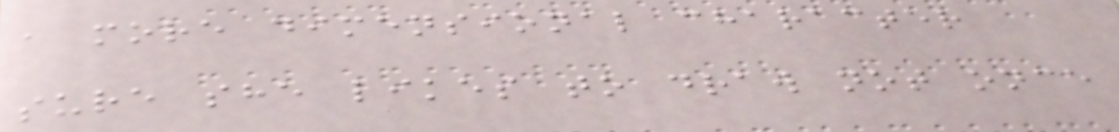a more dimensional character
sure she likes to draw not once
